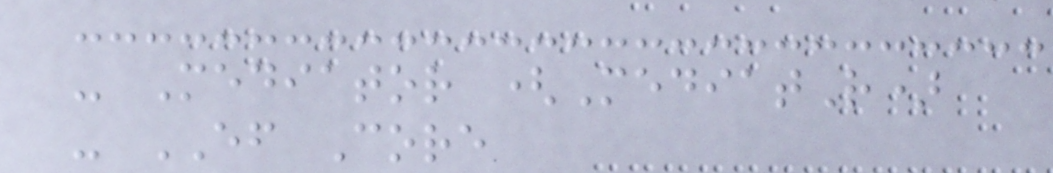- Mediator (MediatR)
- EF Core
